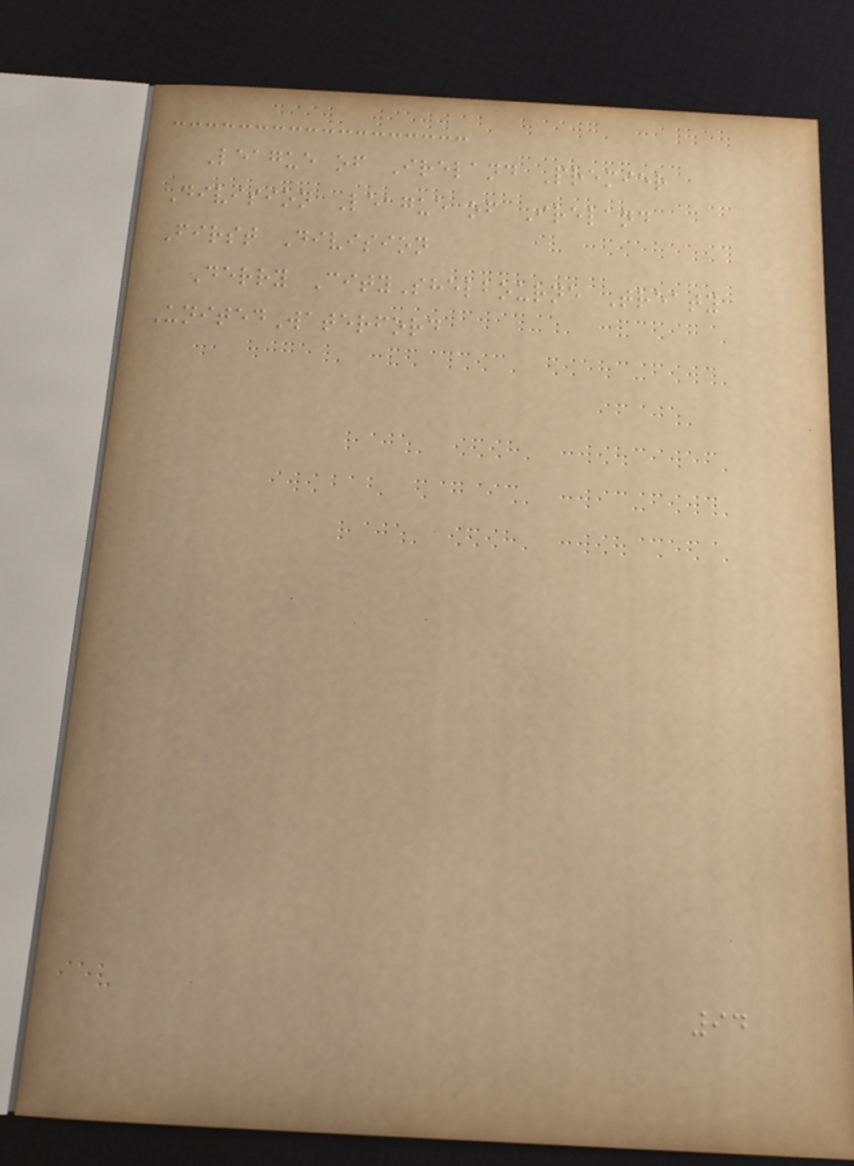League of Ireland Premier
Division League of Ireland
First Division
Derry CityShelbourne Treaty
UnitedWaterford
94
